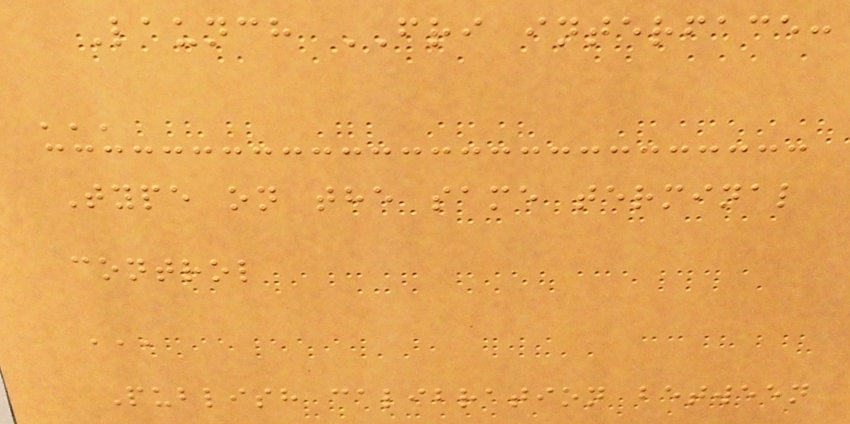Launch FRI interface:
'''
Type on the same terminal
control
'''
Publish calibration between
